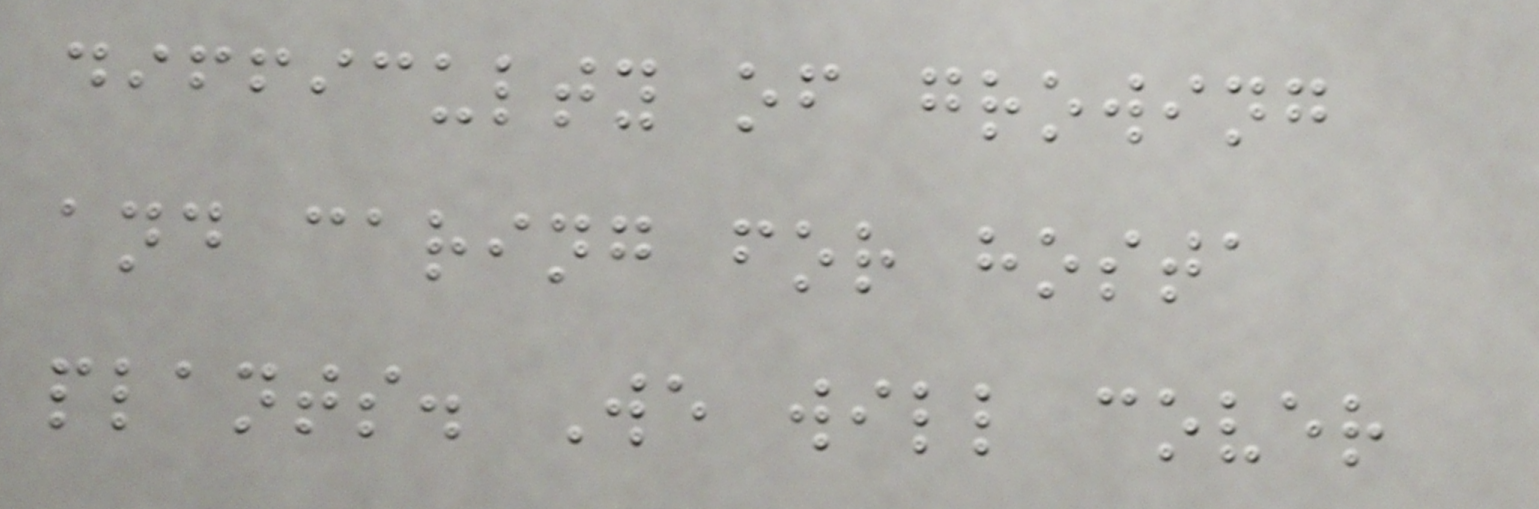difficulty of growing
and caring for hosta
plants. We will cover
